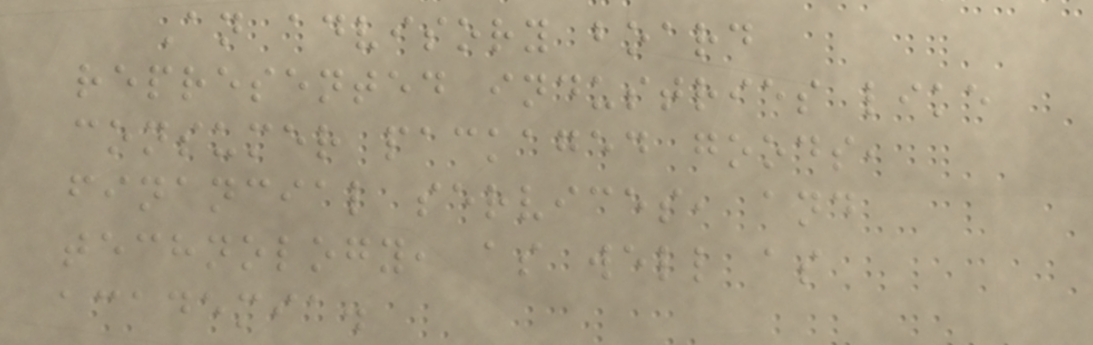An advisory board
represented industries like
consumer packaged goods,
financial services, and
technology, as well as
academia.
